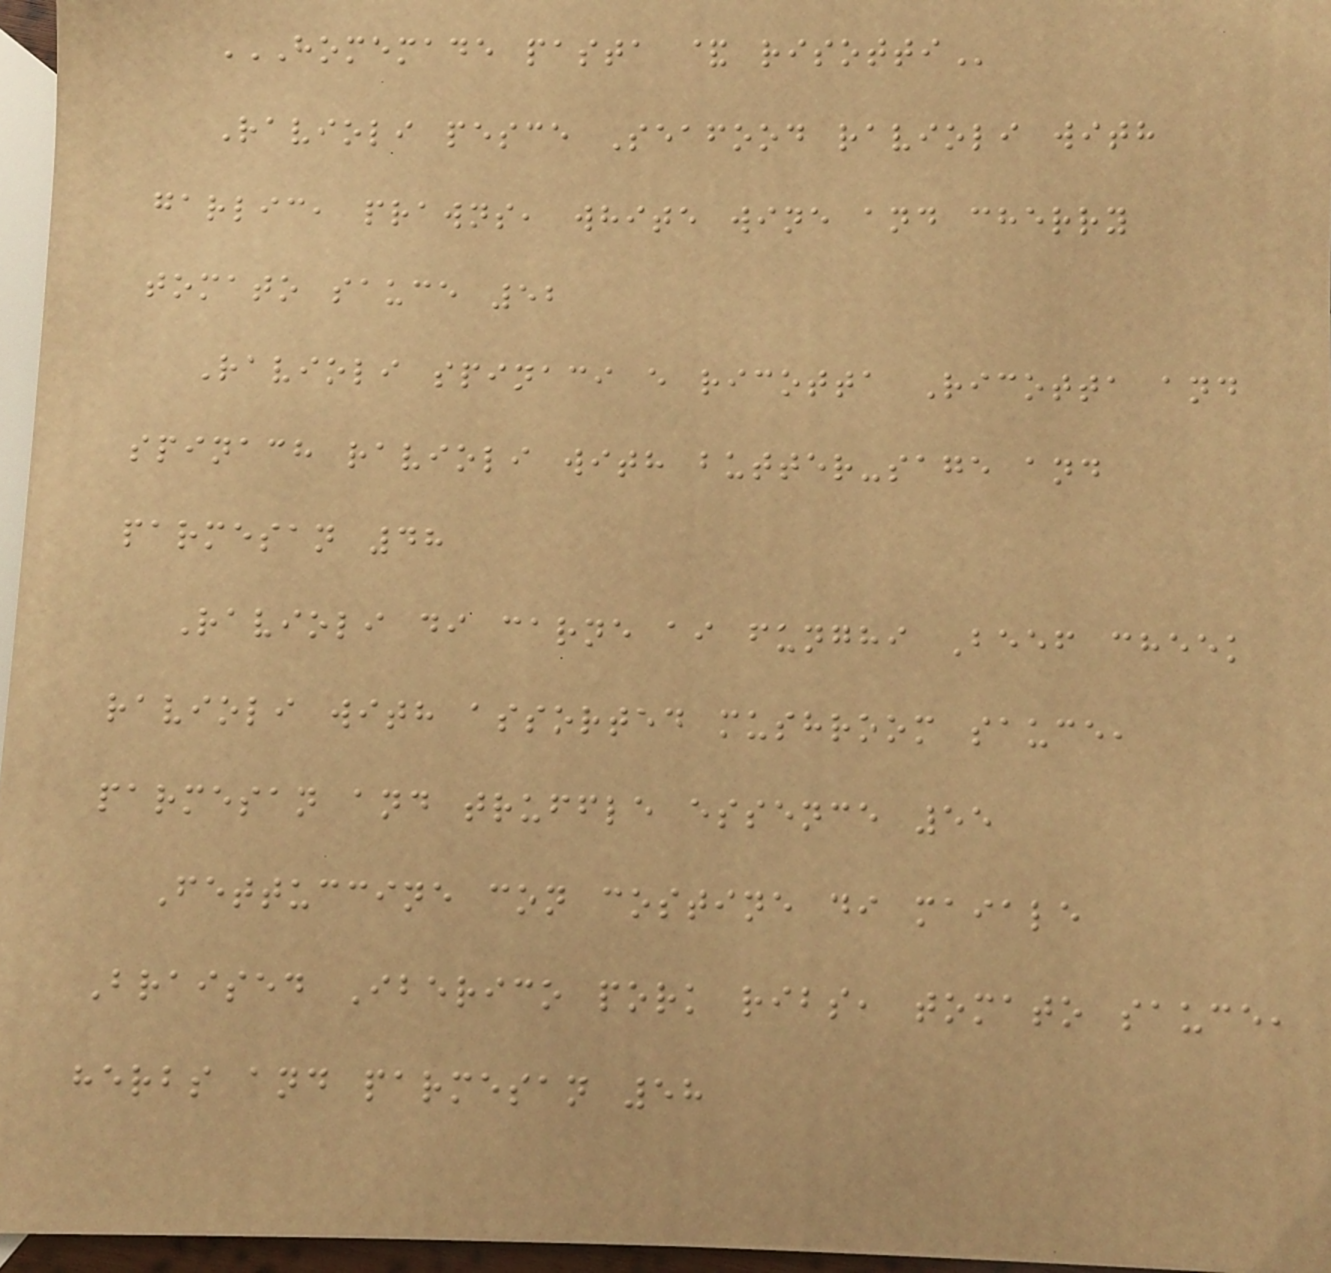HOMEMADE PASTA & RISOTTI
Ravioli pesce Seafood ravioli with
garlic, prawns, white wine and cherry
tomato sauce 52
Ravioli spinaci e ricotta Ricotta and
spinach ravioli with butter-sage and
parmesan 48
Ravioli di carne ai funghi Beef cheek
ravioli with assorted mushroom sauce,
parmesan and truffle essence 55
Fettuccine con costine di maiale
Braised Iberico pork ribs, tomato sauce,
herbs and parmesan 58
